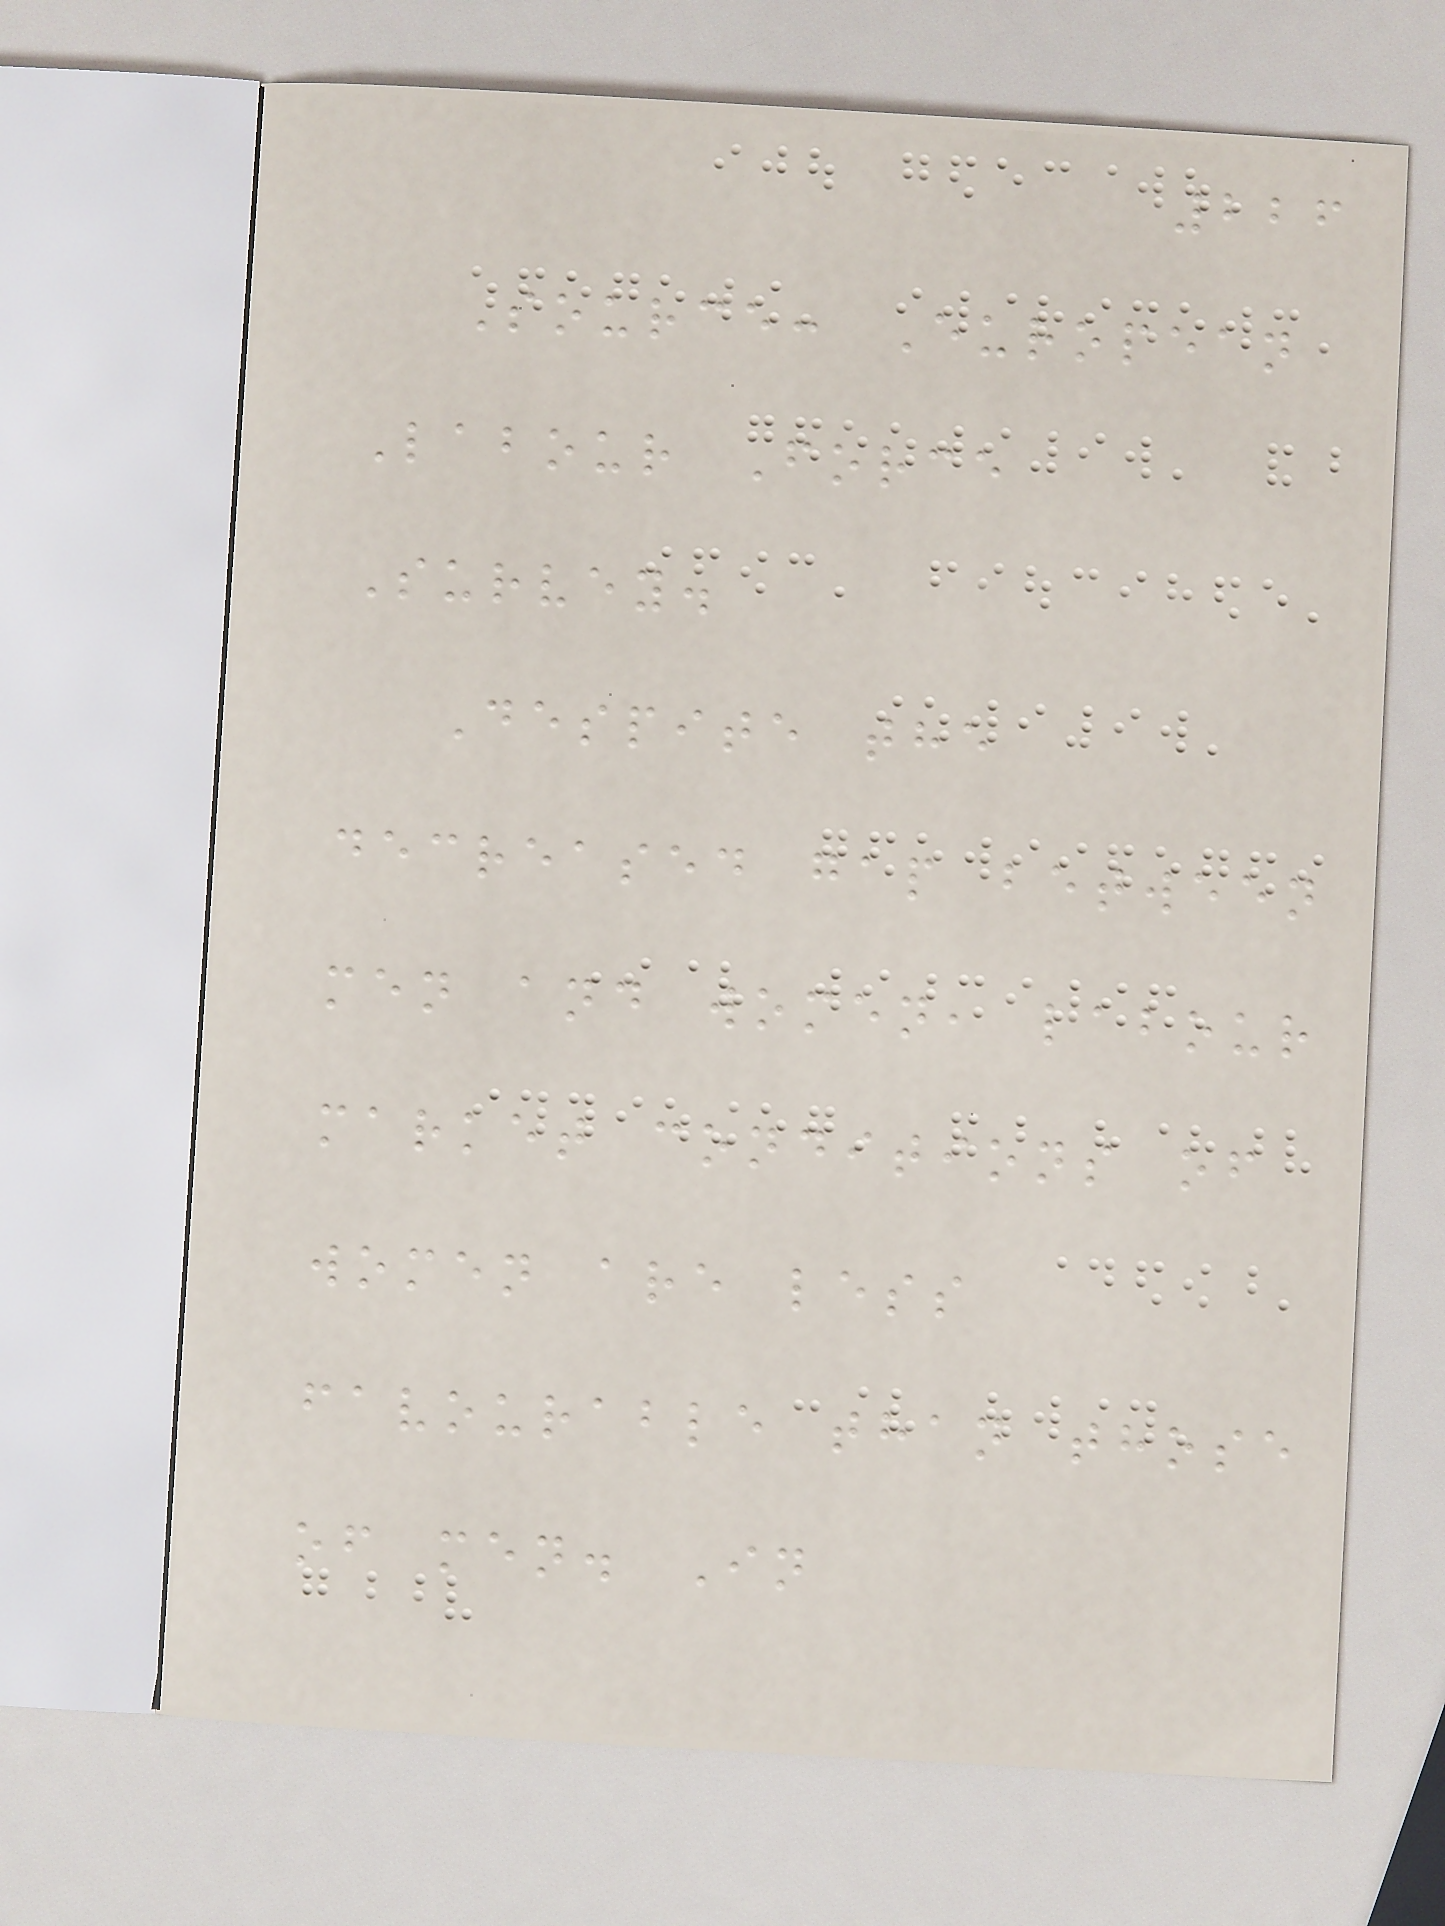226
Source: European
Labour Force
Survey.
Despite the
decreased gap between
men and women, labour
market conditions of
women are less
favourable than those
of men. In
